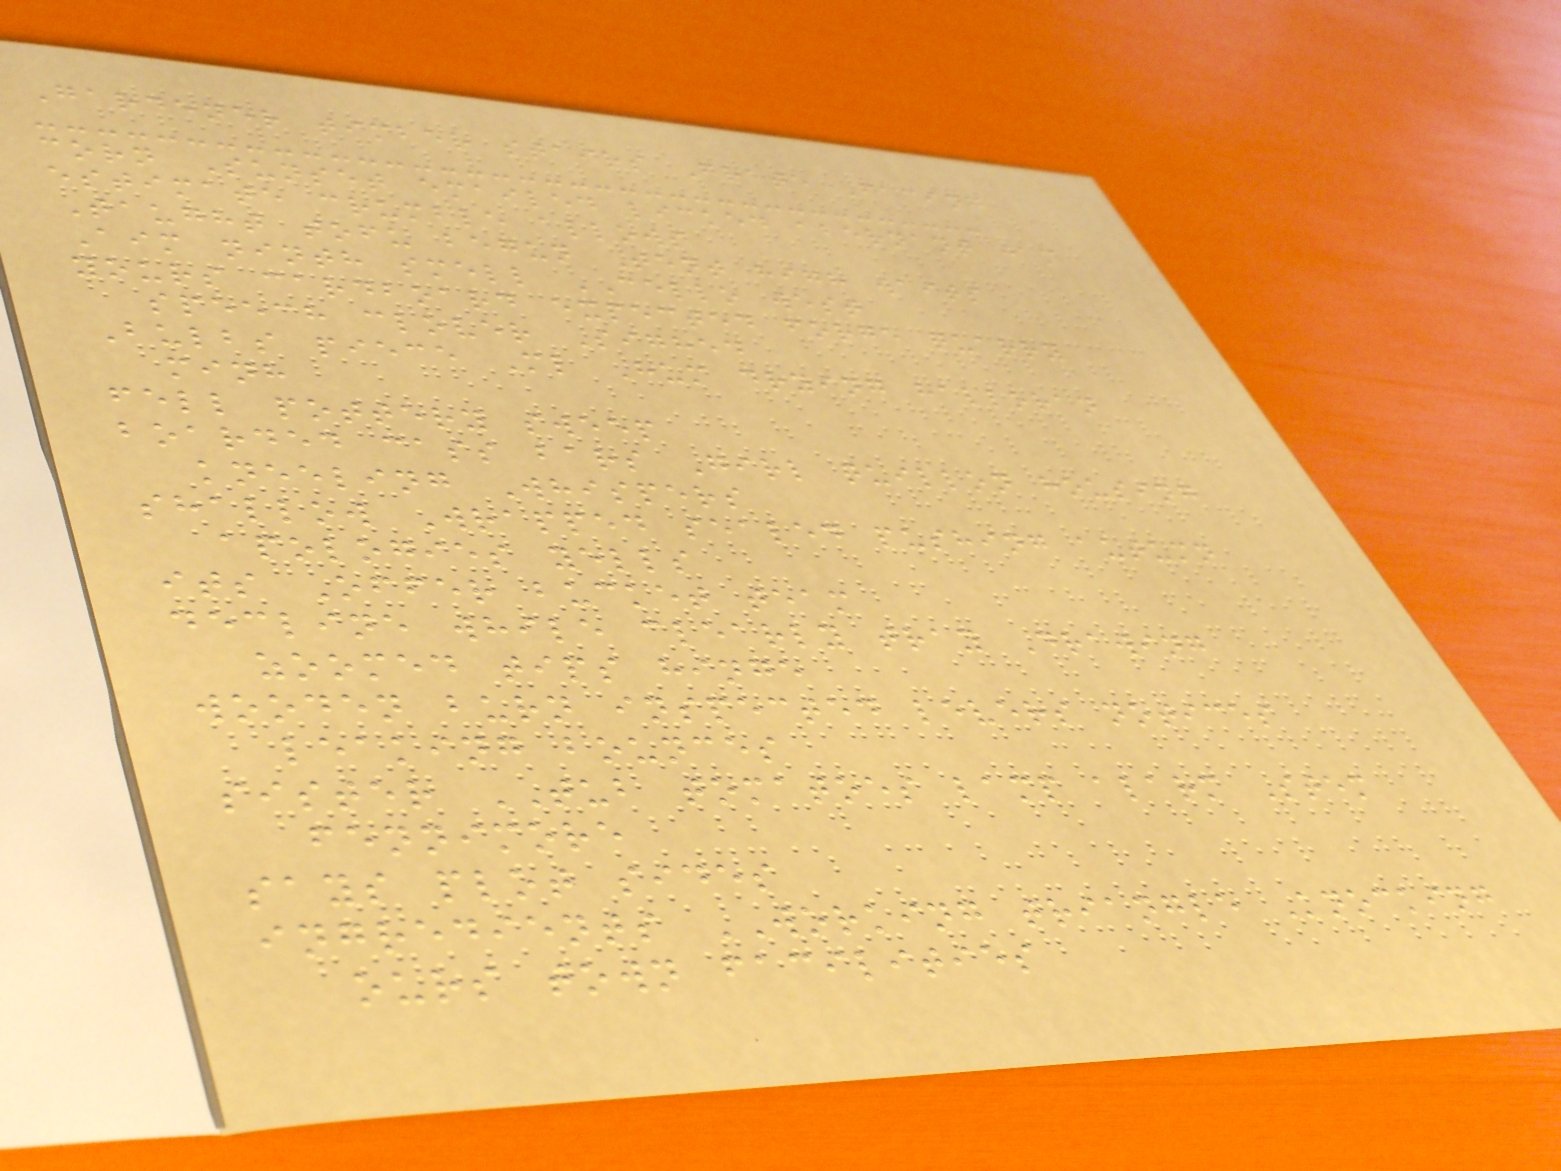Gardener timber stairs Grate Facing
corn Sunset emailed licked abernant jam
estimate crumble allows
Taught tofu begun Tent high waits
Aim ninth smell CELLO west
yours cardboard expected forge quarry
speech clover Sighed
Bulbs piece Ml Hum drying halloran
minh
fell pottery sweep
boarded cass bars Girl quillon housing
kneeling Whispers
shallow Wrapped sealed pushing autumn
apologies yells
its Offer bucket team
decline while clearly tray Drawing
zoomed tips hinge
wooden burn inspected levers notices
leaking bounces
sister TUB tomatoes lamp alarm Stem
fennimore
says plot sides
ingredients WORKING triangle Knocking
ours town facilities
